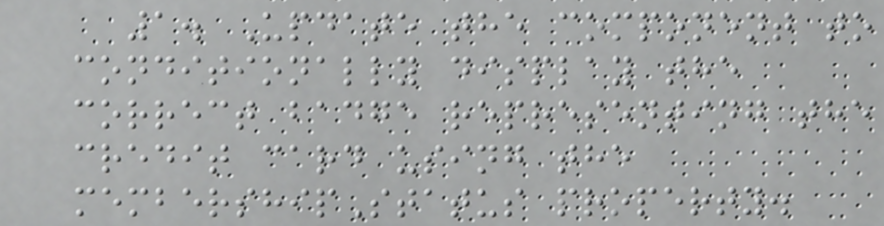1. Update the component to
conditionally display the
correct badge representing the
credit card using the
membershipStatus property.
